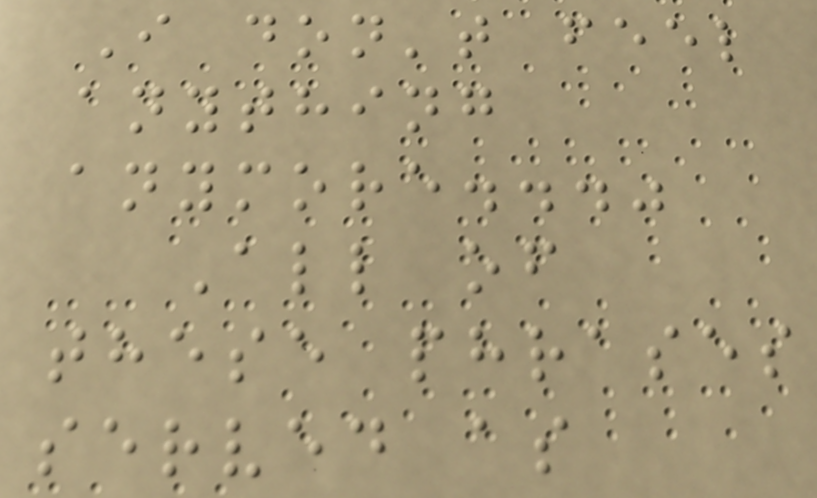I don't feel
anything
anymore..."
All of
these phrases
served as
